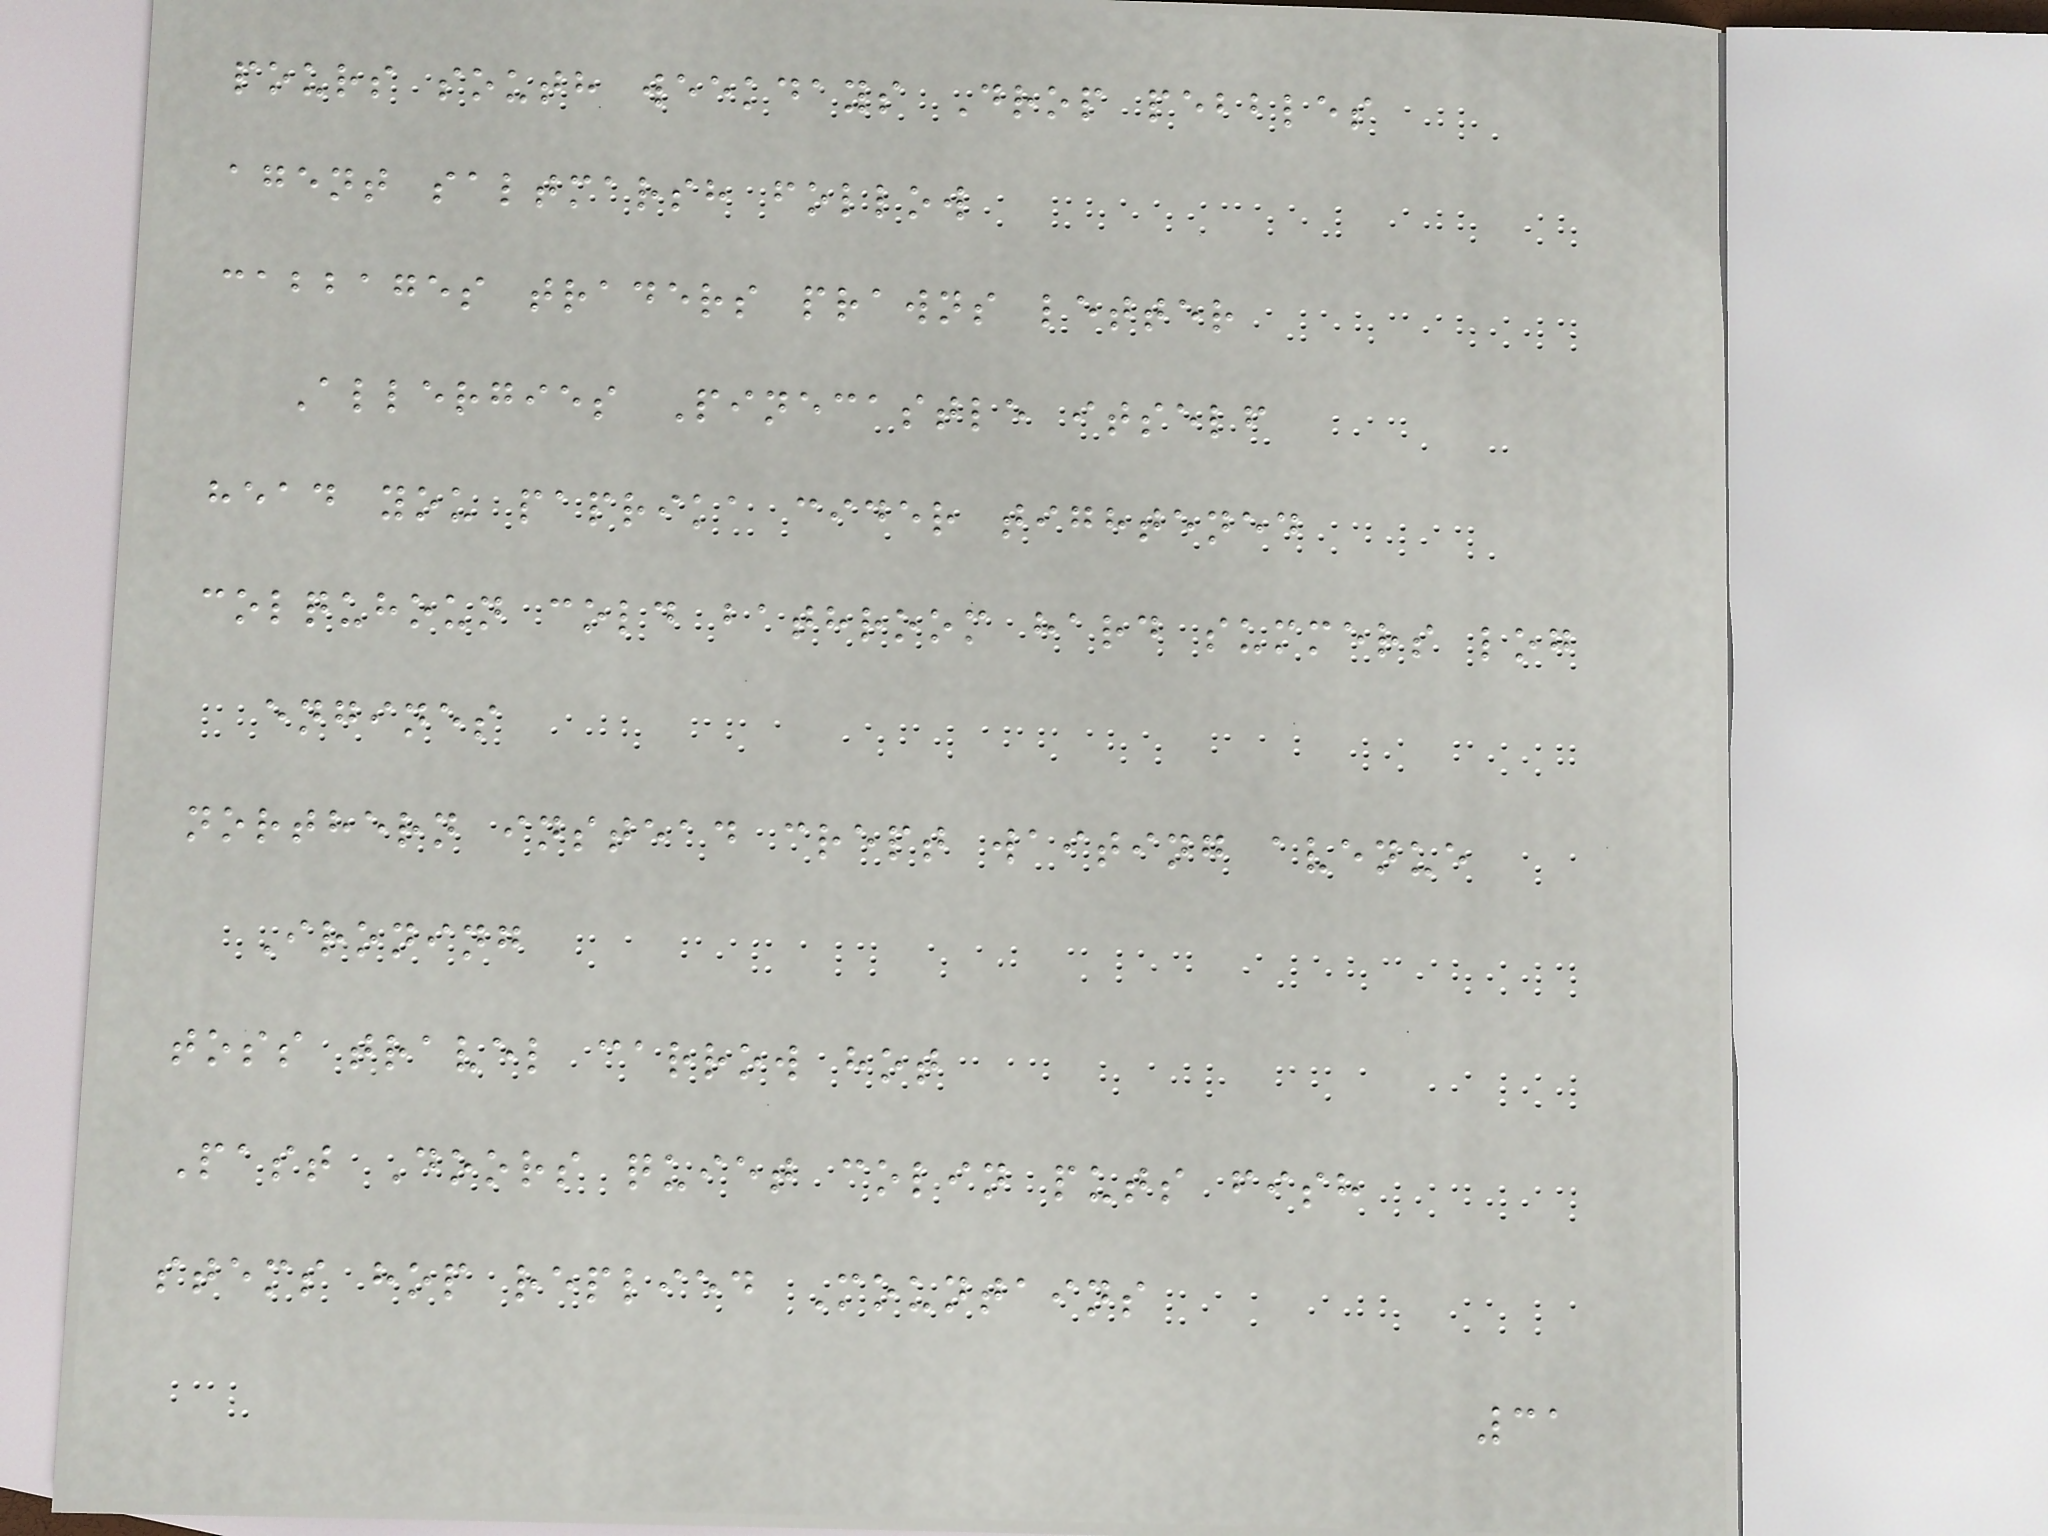pours south weekdays Drop pebbles
agent saltmarsh follow
cabbages traders prawns letter
Allergies Pinecastle itself
head you paprika cider tightened
colquhoun cold bathroom hard summers log
engines
northern instead crept waiting avenue
Ironing
toss travel carrow hot
Past Doors quiet colin puts fish
stems hop replied Mountains
31
